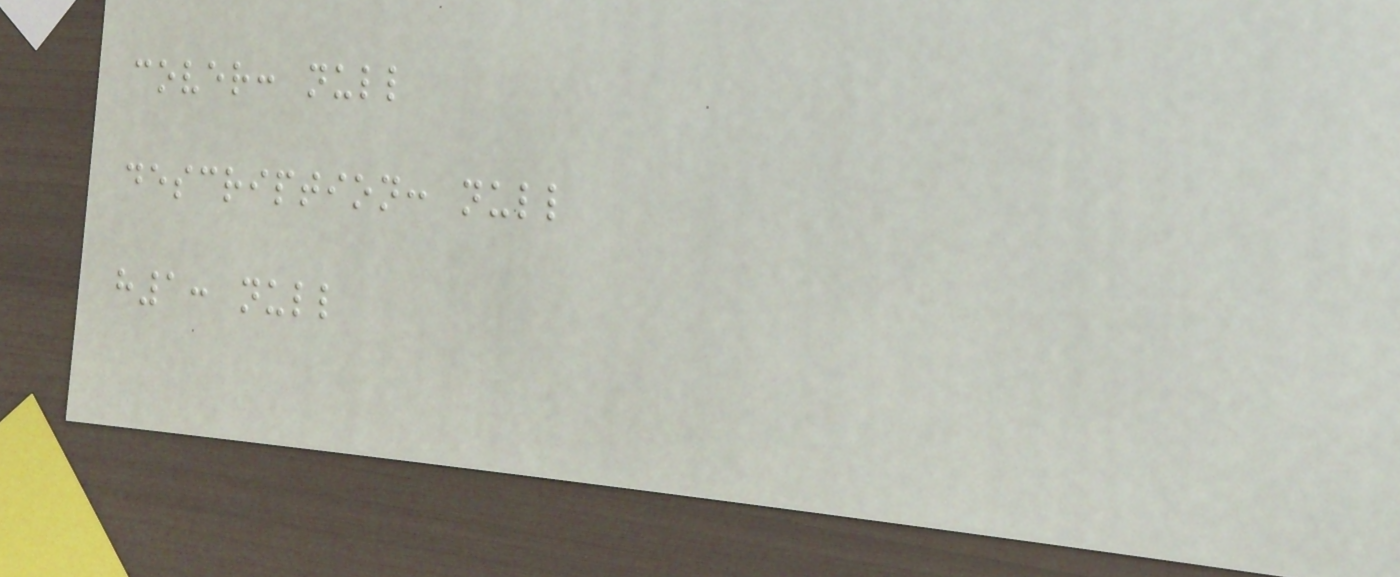cover: null
description: null
h1: null
